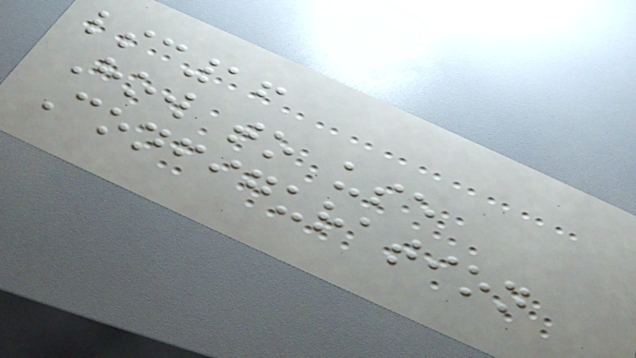lsc16
How to use
Configuration
